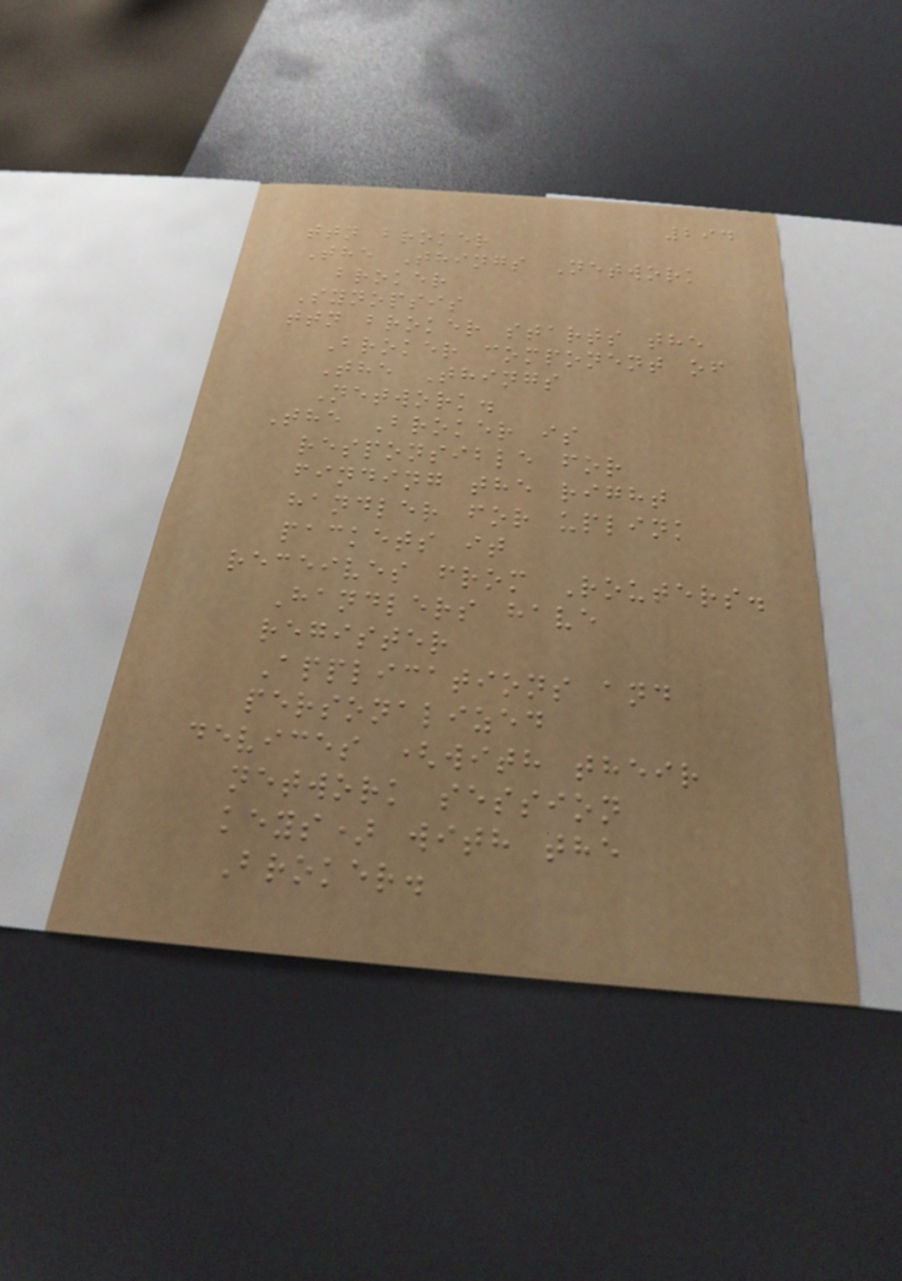294
ttn broker
The Things Network
broker
Synopsis
ttn broker starts the
Broker component of
The Things
Network.
The Broker is
responsible for
finding the right
handler for uplink
packets it
receives from Routers.
Handlers have
register
Applications and
personalized
devices (with their
network session
keys) with the
Broker.
